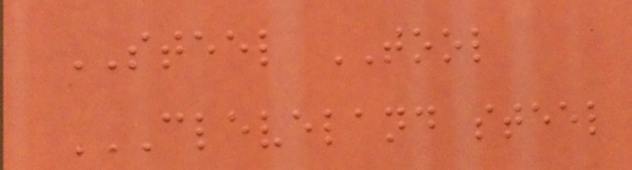STEEL TOOL
CLEVELAND STEEL
